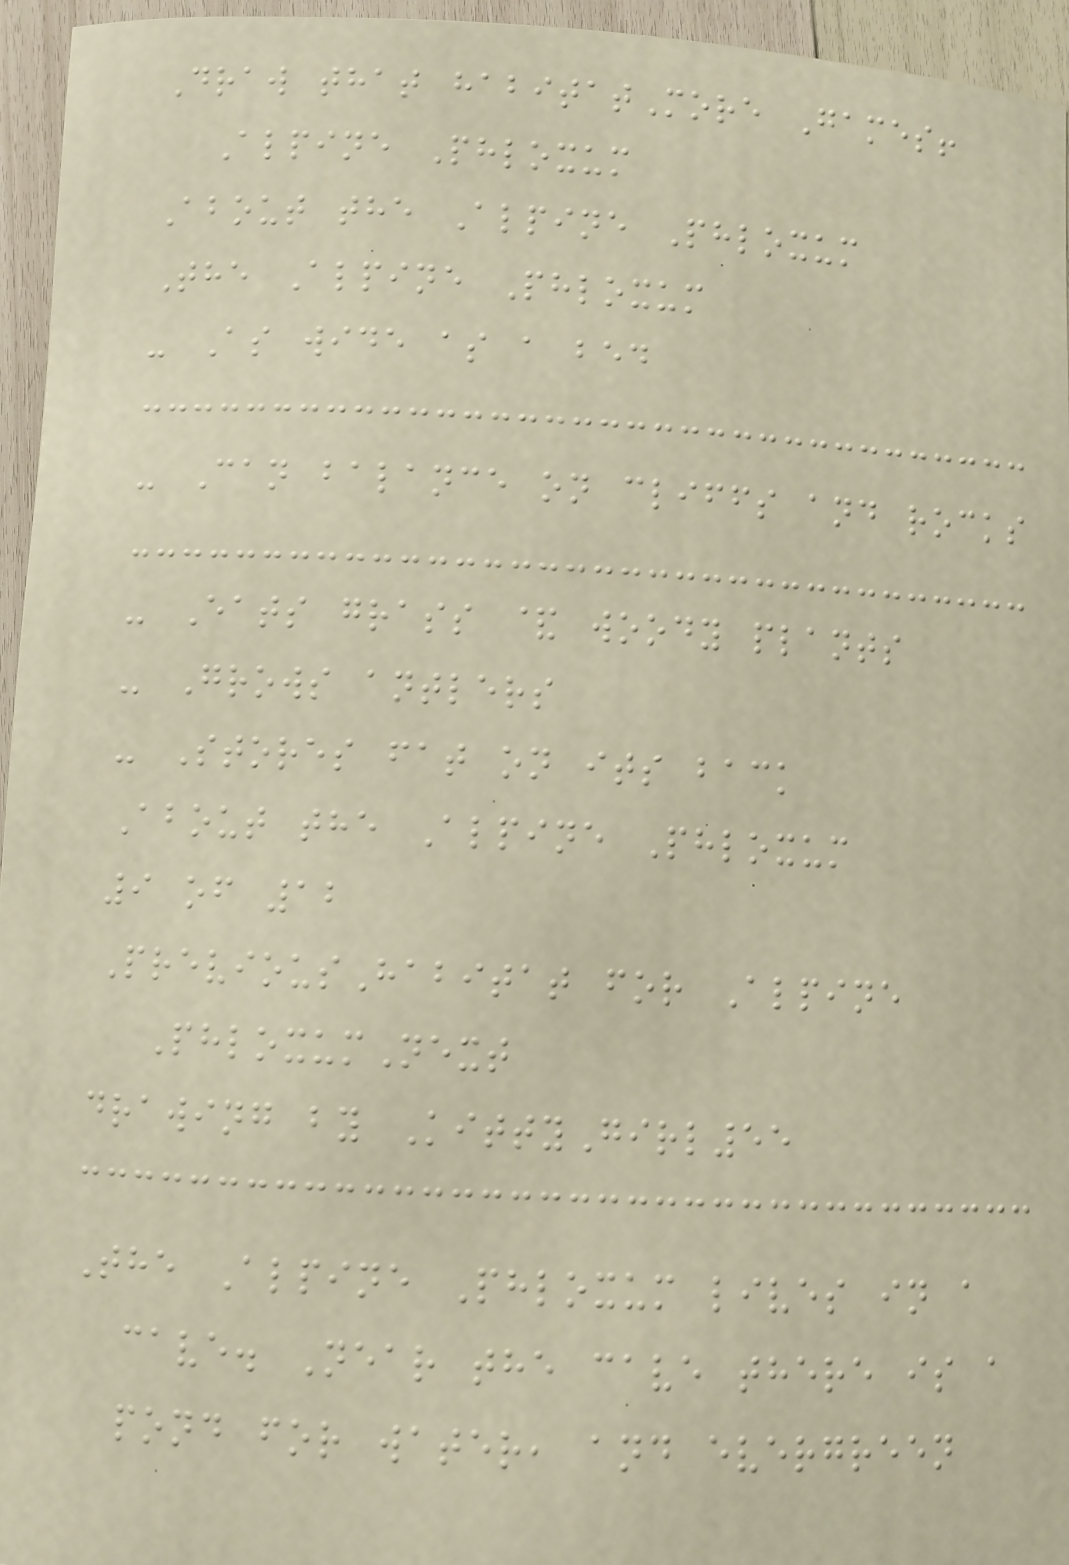Draw that habitatMore Games!
Alpine Phloxum
About the Alpine Phloxum
The Alpine Phloxum
- As wide as a bed
- Can balance on cliffs and rocks
- Eats grass & woody plants
- Grows antlers
- Stores fat on its back
About the Alpine Phloxum
9 of 12
PreviousHabitat for Alpine
PhloxumNext
drawing by KittyGirl55
The Alpine Phloxum lives in a
cave. Near the cave there is a
pond for water, and evergreen
